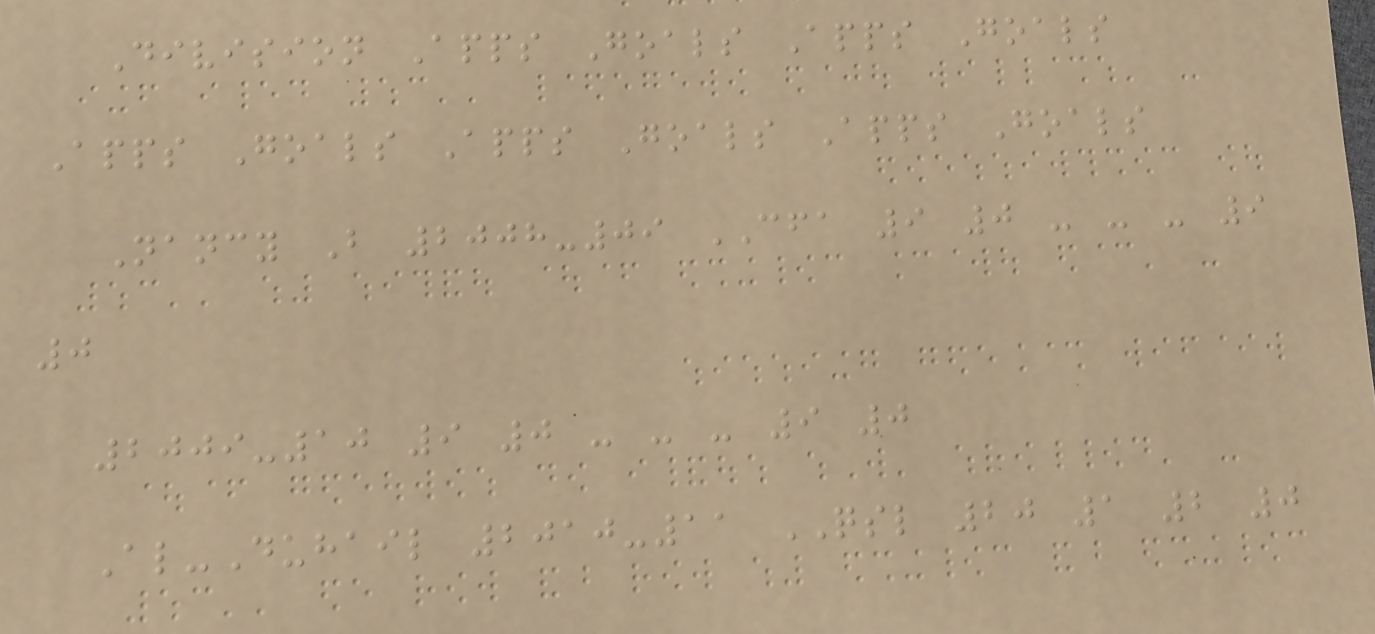Division Apps Goals Apps Goals
Apps Goals Apps Goals Apps Goals
Nancy B 2008-09 CFA 9 0 - - - 9
0
2009-10 9 0 - - - 9 0
Al-Duhail 2010-11 QSL 20 1 2 0
